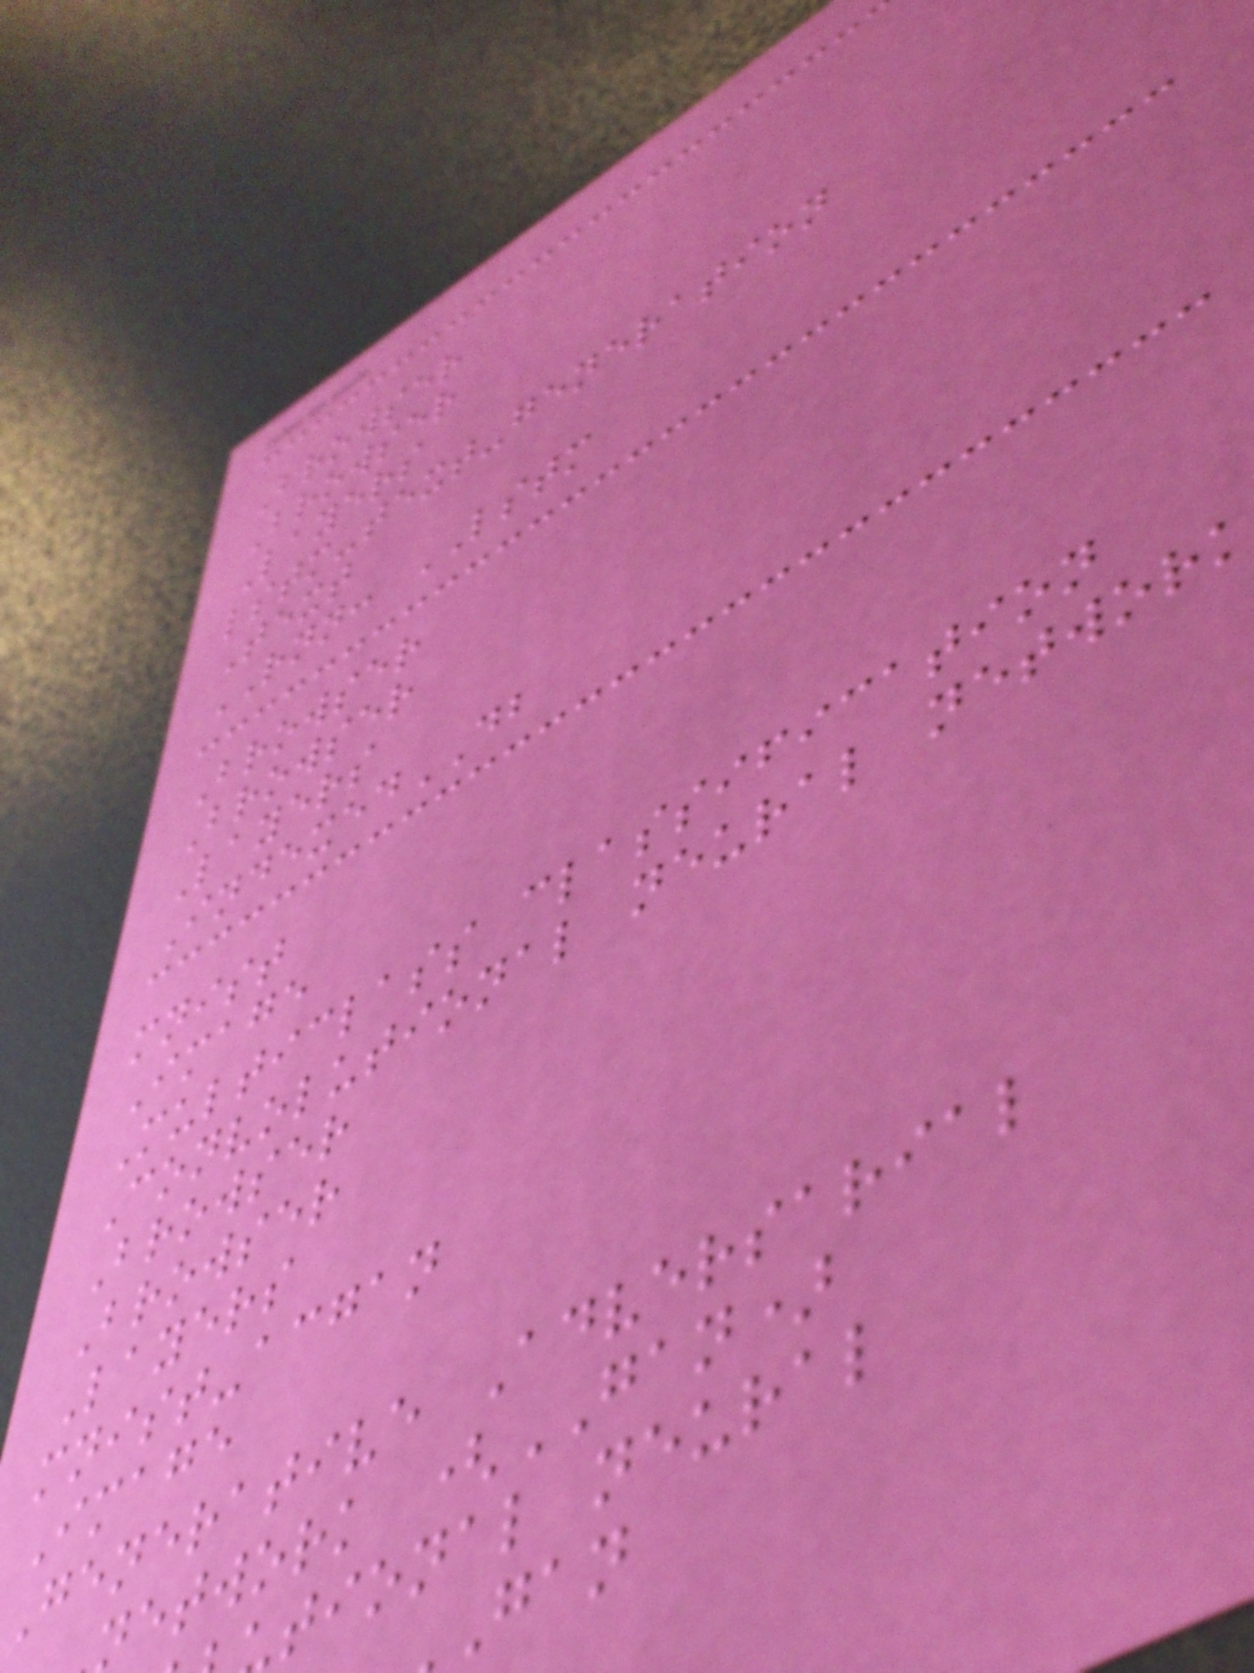Browser
Browser
Layers
lstm-text-generation
Text
RNN: LSTM
Browser
Browser
Layers
IndexedDB
mnist
Image
Multiclass classification
Convolutional neural network
Browser
Browser
Layers
mnist-acgan
Image
Generative Adversarial
etwork (GAN)
tional neural
